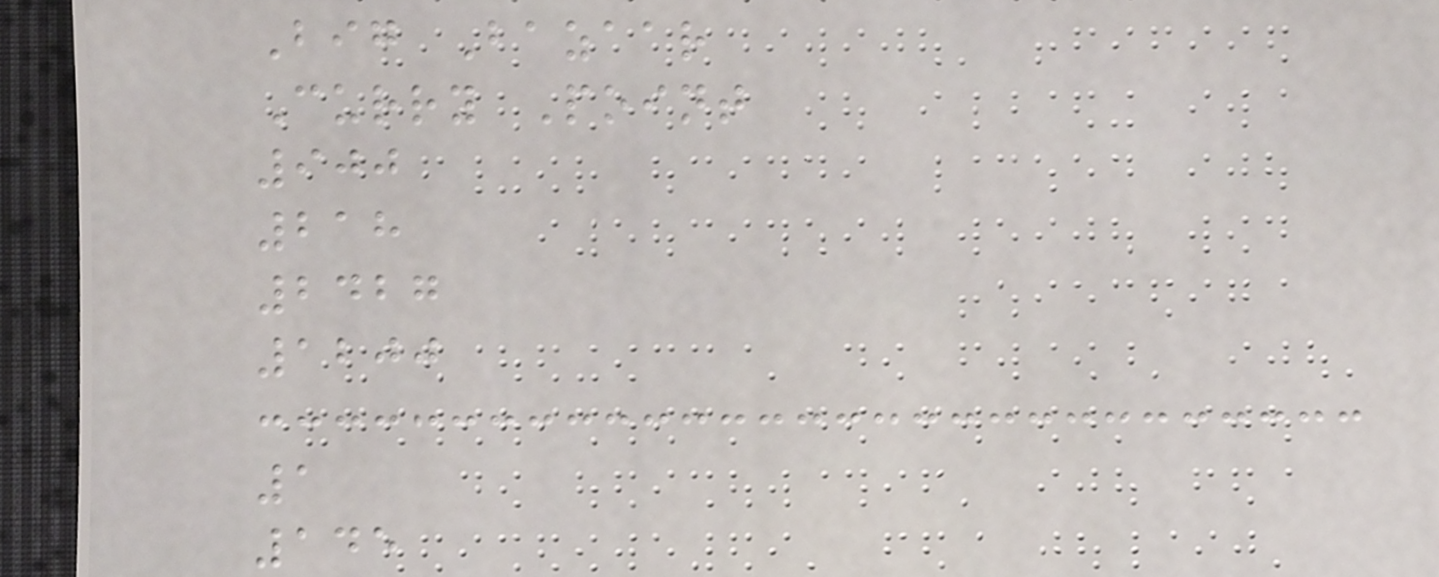Big Bazaar
Curry Point
900
218
2427
1200
1
145
